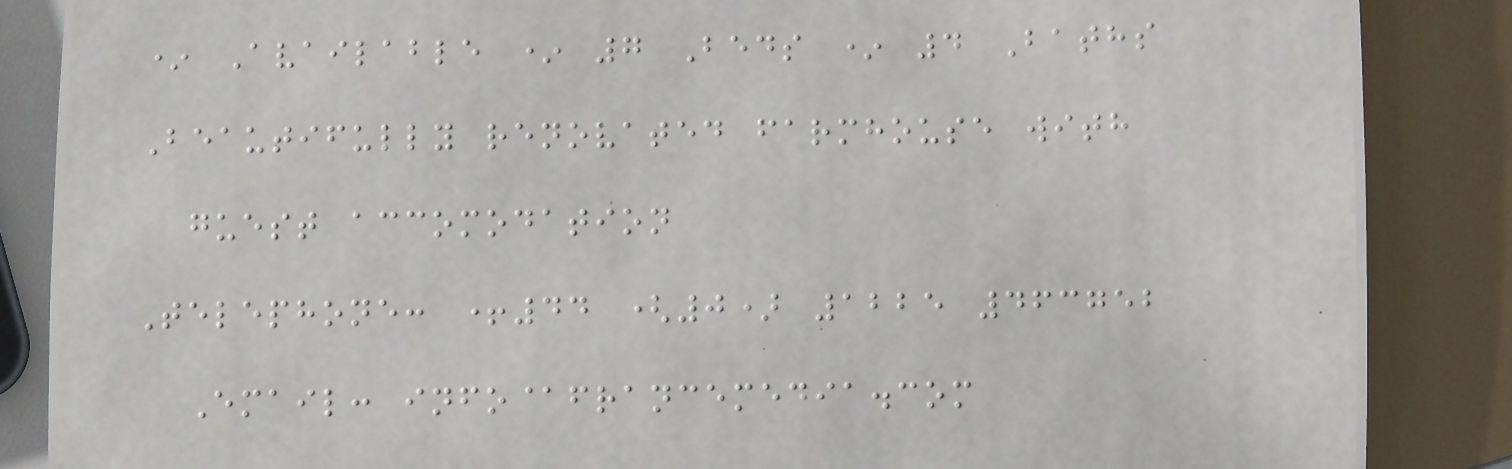* Available * 7 Beds * 4 Baths
Beautifully renovated farmhouse with
guest accomodation
Telephone: +44 (0) 1225 463752
Email: info@francemedia.com
